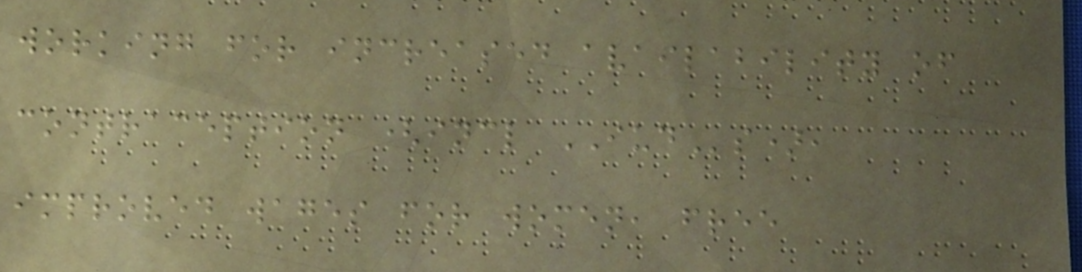working for increased availability of
contraception (incl IUDs),
improved wages for women, free
